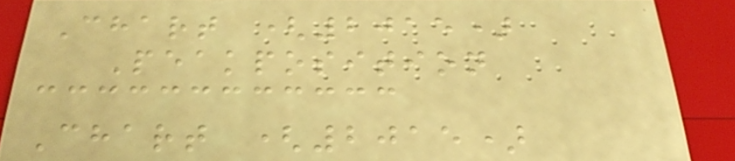Chart (2015)
Peakposition
Chart (2015)
